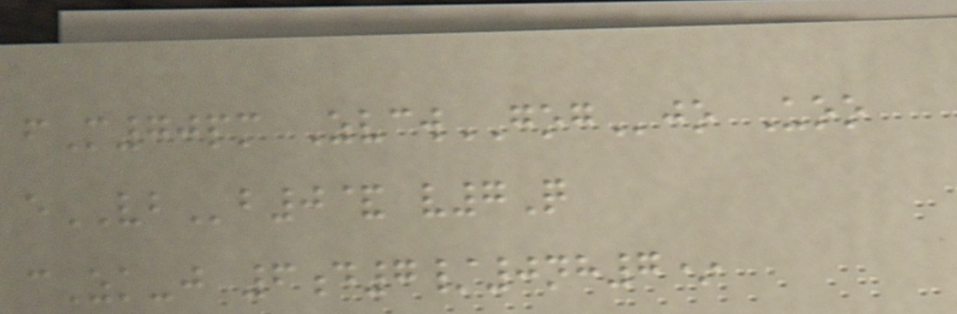fM70pm ZvcwGOGjo Uoo
eVBb0& v7Q
cZk-j 6d7/0nh7*
